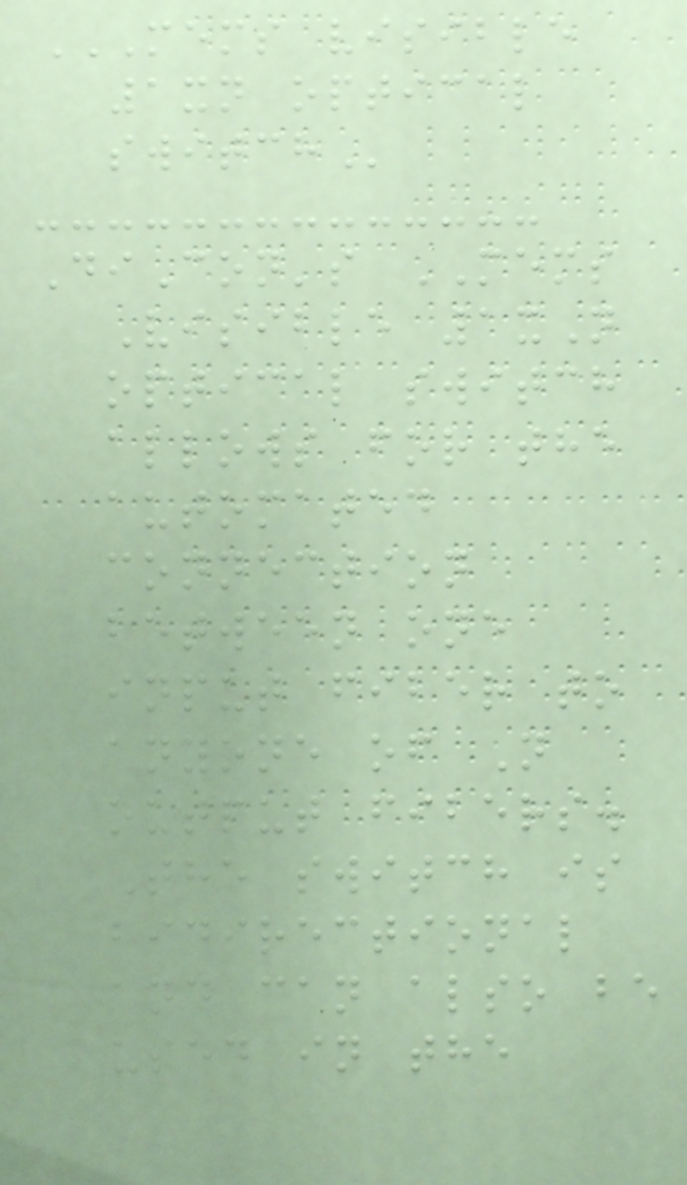MEMS VISIBLE
1XN OPTICAL
SWITCH
DiCon's MEMS
Visible 1xN
optical switch
allows for the
automated
connection
between one
input fiber to
anyone of N
output fibers.
The switch is
bidirectional
and can also be
used in the
